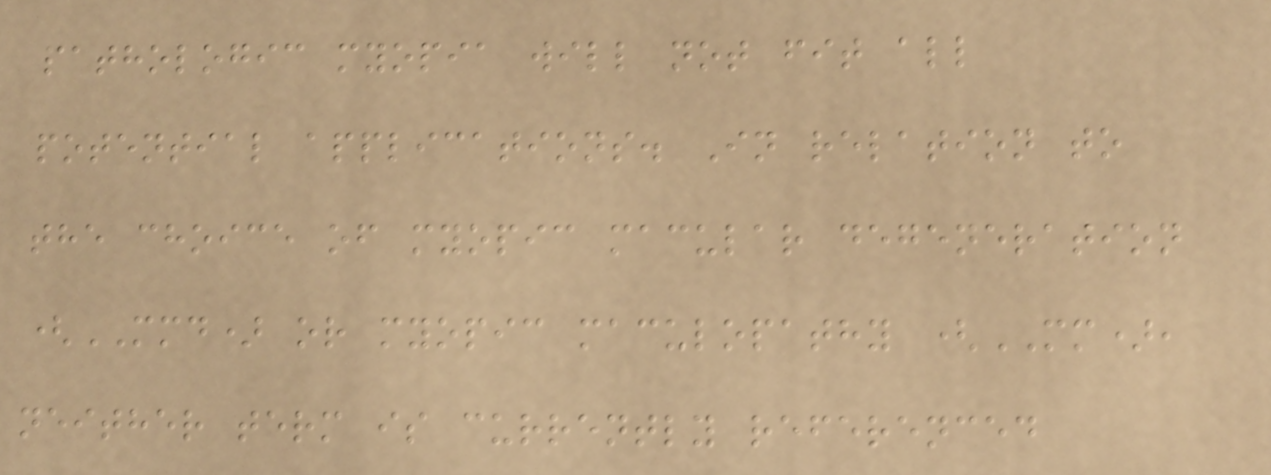pathologic myopia will not fit all
potential applications. In relation to
the choice of myopic macular degeneration
(MMD) or myopic maculopathy (MM),
neither term is currently referenced
